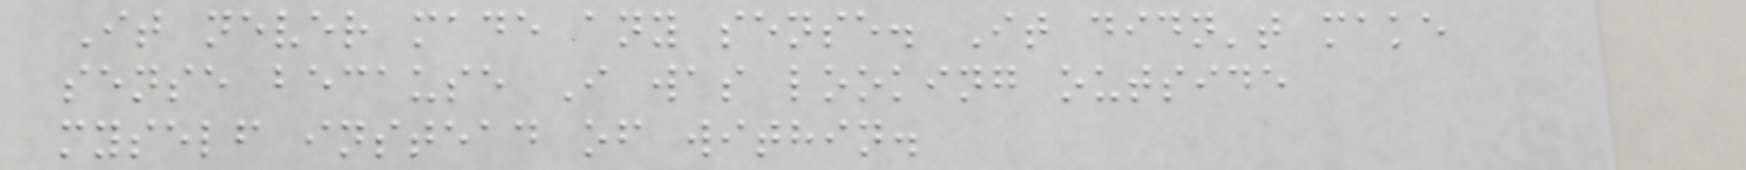It never made any sense. It didn't make
sense because I was looking outside
myself instead of within.
